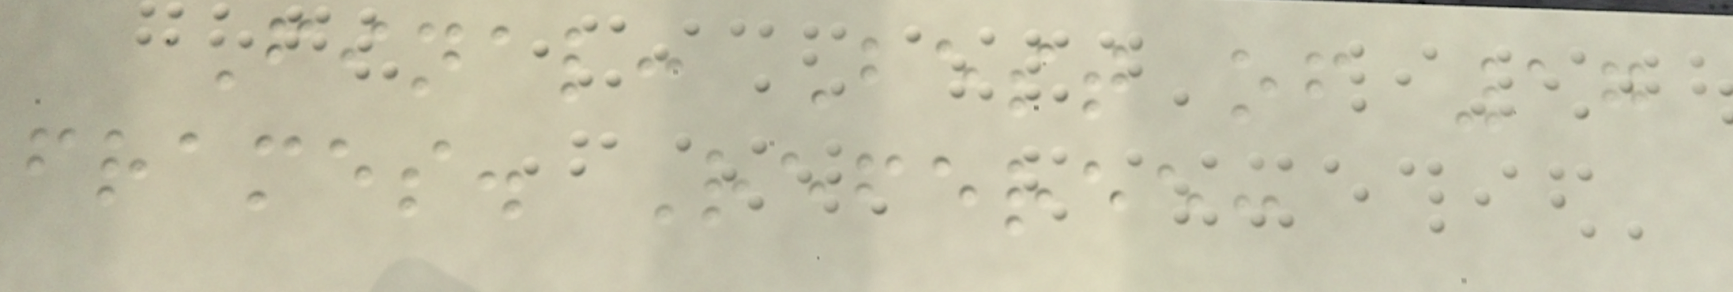Final: Best of 17
frames. Referee:
